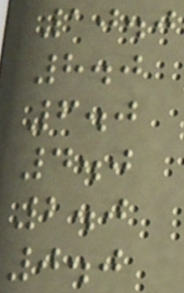10.0
8.0
6.0
4.0
2.0
0.0
